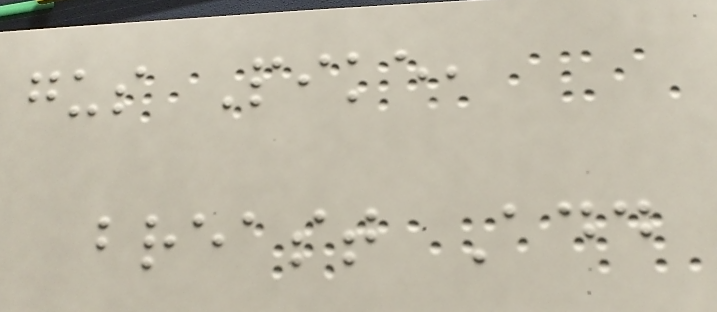gus Pike,
breast Add
